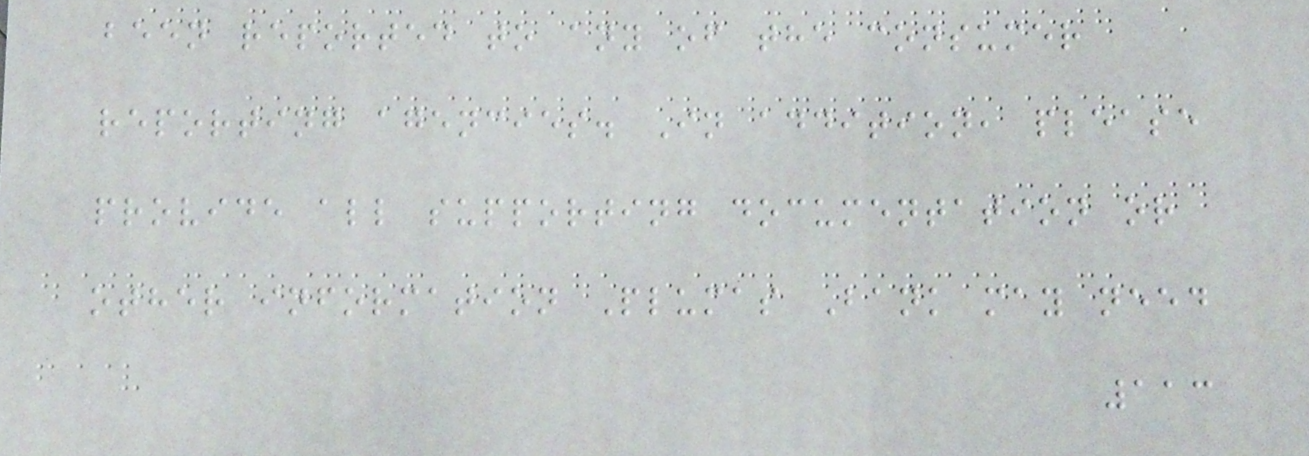been reported to any of the consumer
reporting agencies. In addition, please
provide all supporting documentation or
other information Plumas Bank may need
113
